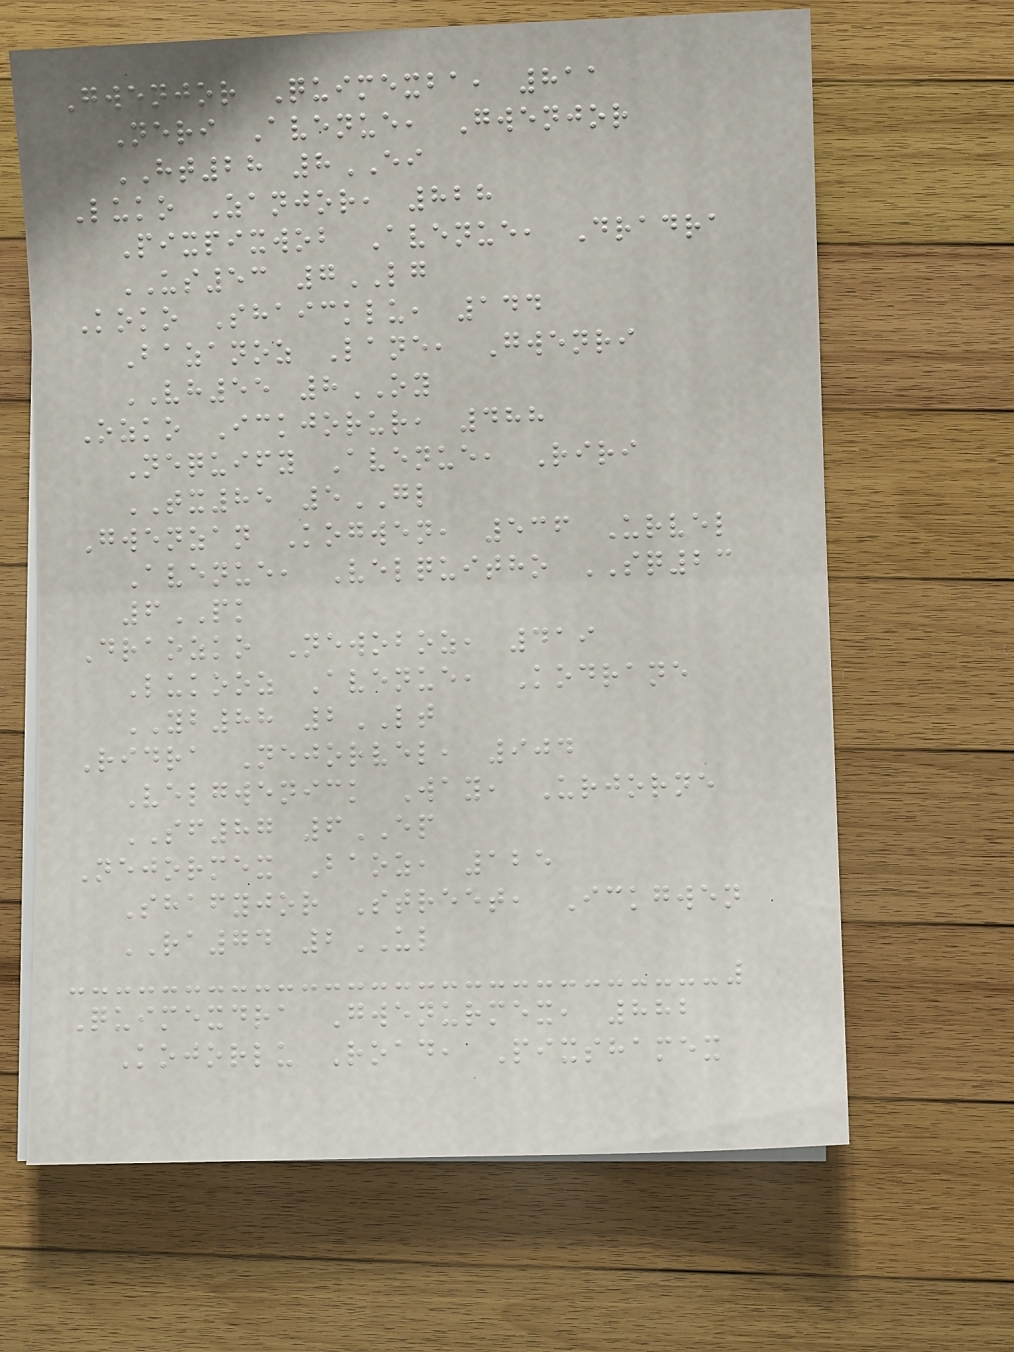Gwenjor Quimexba, 811
Neri Avenue, Gwenjor
HT28 8EI
Luko Zanjor, 828
Pixpixwob Avenue, Dradra
US53 7LG
Koko Shaicklu, 144
Bazanoz Lane, Gwenri
VH55 8OY
Ozko Ickjorur, 488
Nequify Avenue, Riri
TX85 5GL
Gwenzan Kogwen, 536 Urvel
Avenue, Velquitho SQ23
6PK
Draozko Newoboz, 419
Lukooz Avenue, Kodrane
YB88 2LT
Ridra Nejorvel, 904
Velgwenick Way, Urjorne
SF87 6EP
Nejormex Baoz, 125
Shafyjor Street, Ickgwen
RA74 2UL
Quimexdra Gwenurmex, 882
Kojorlu Road, Pixshamex
